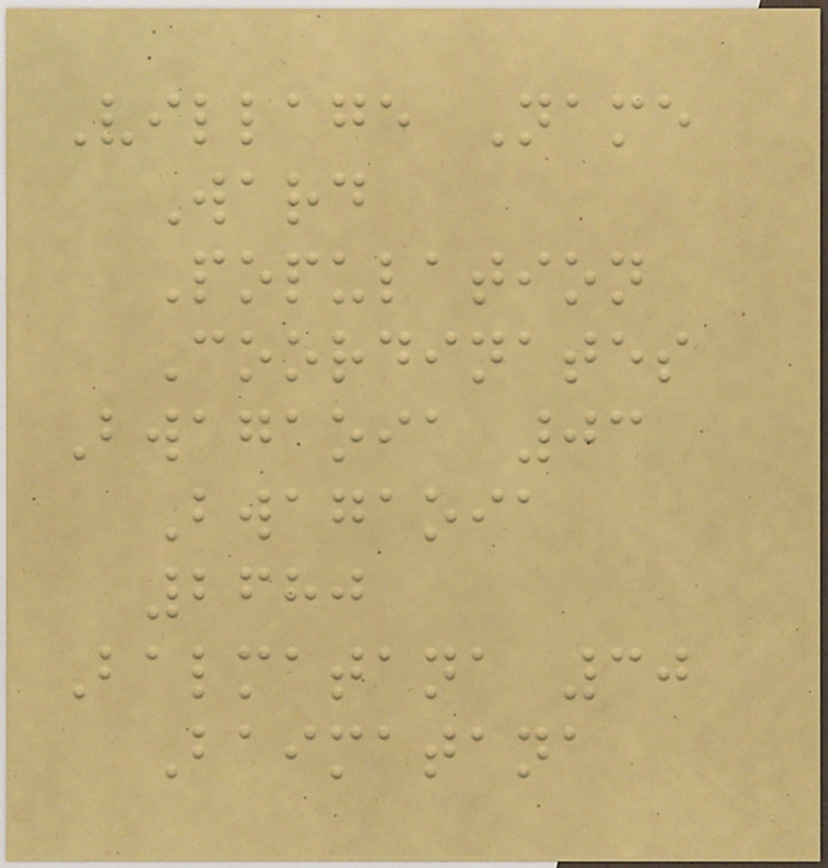Village Name
Ward
Population
Coordinates
Bwagaoia 03
Bwagaoia
2680
Balmatana 30
Baimatana
